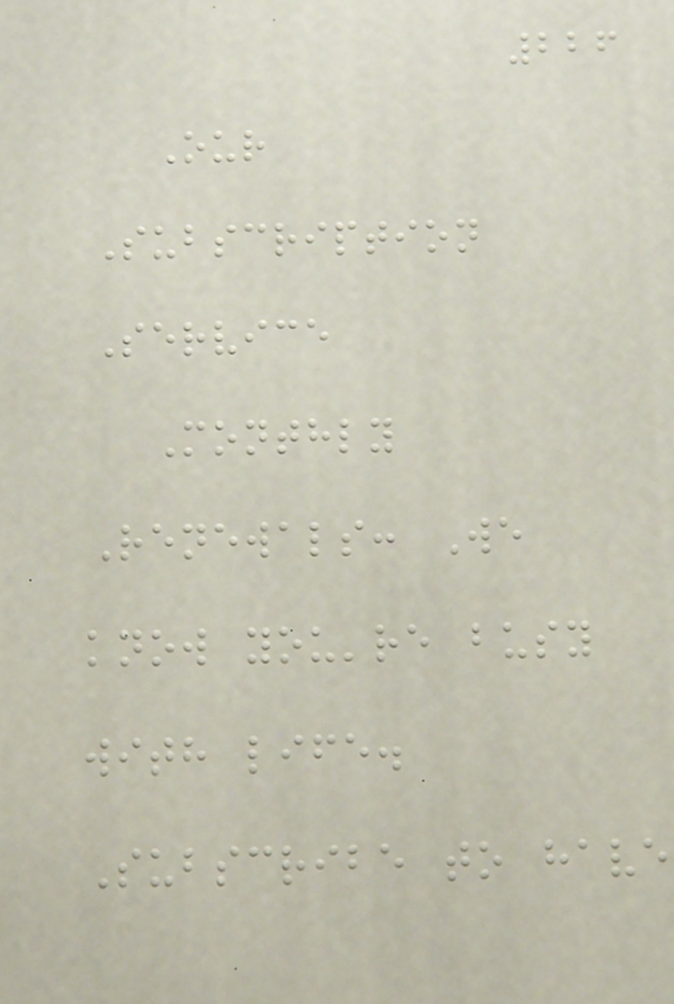226
Our
Subscription
Service
Monthly
Renewals: We
know you're busy
with life.
Subscribe to have
